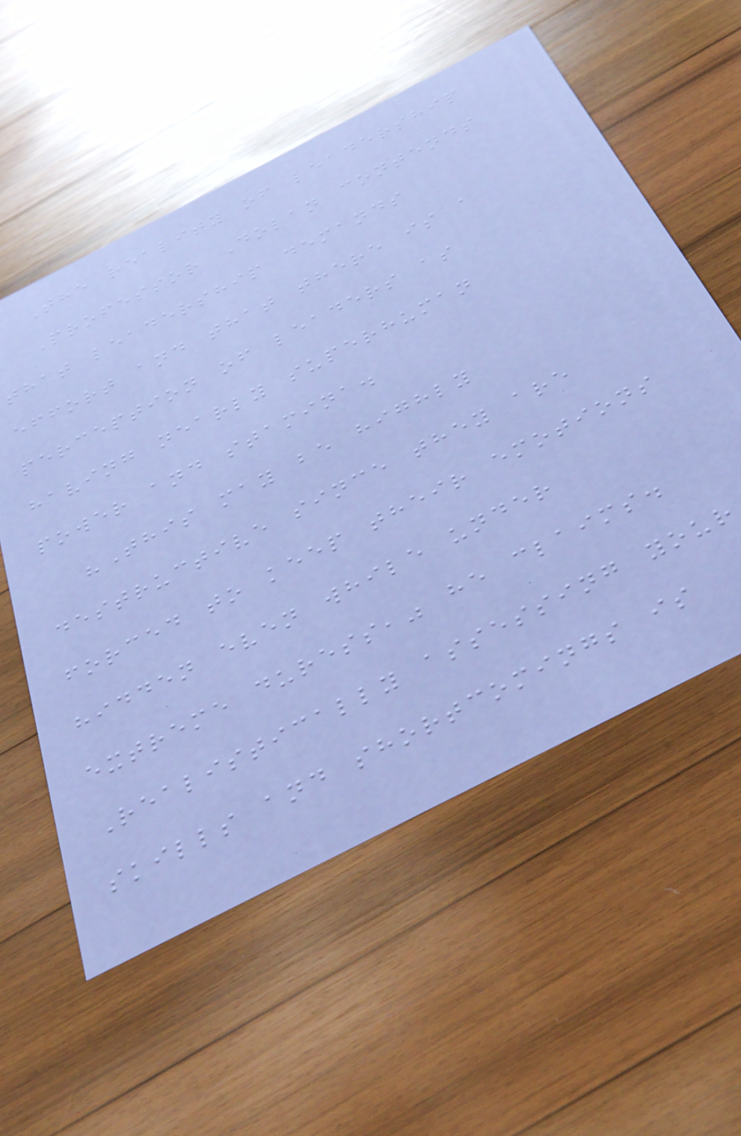The reality of leadership
Professor Dolan contends
that leadership demands
effort and that there is a
perception of leaders as
having nearly superhuman
power and stamina.
"This may be highly
destructive since they are
forced to keep their emotions
hidden even while under
extreme duress," he claims.
Realistically assessing your
skills and shortcomings is
